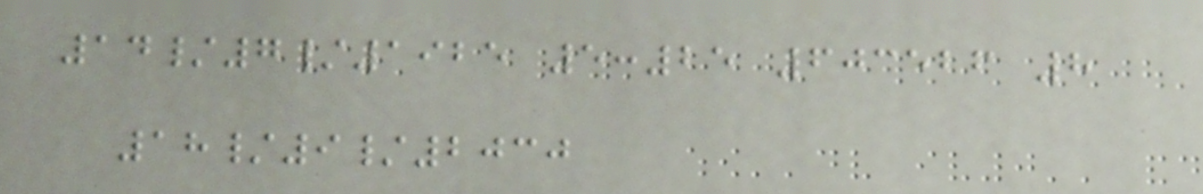14/7/1925 5:25 603526 8
18/9/2030
